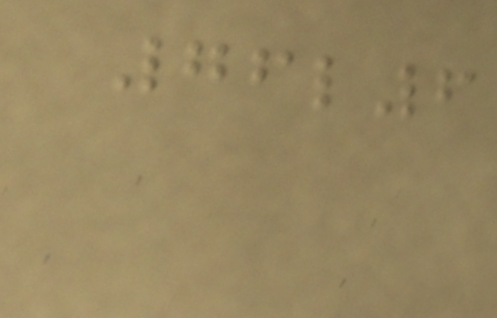76l6
